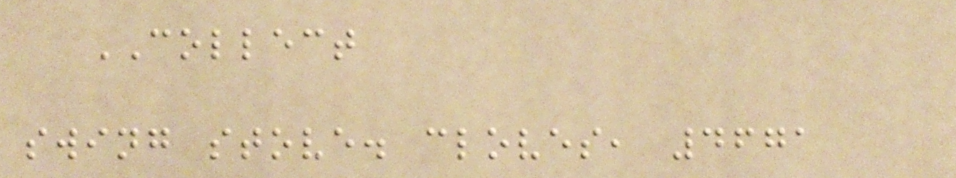COLLECT
swing stove. cloves, 4671
